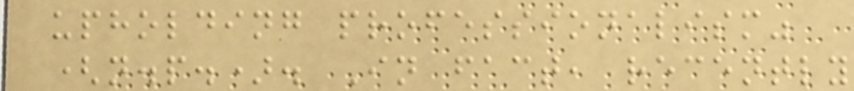upholding professionalism"
(n.p.). In fact, recently
